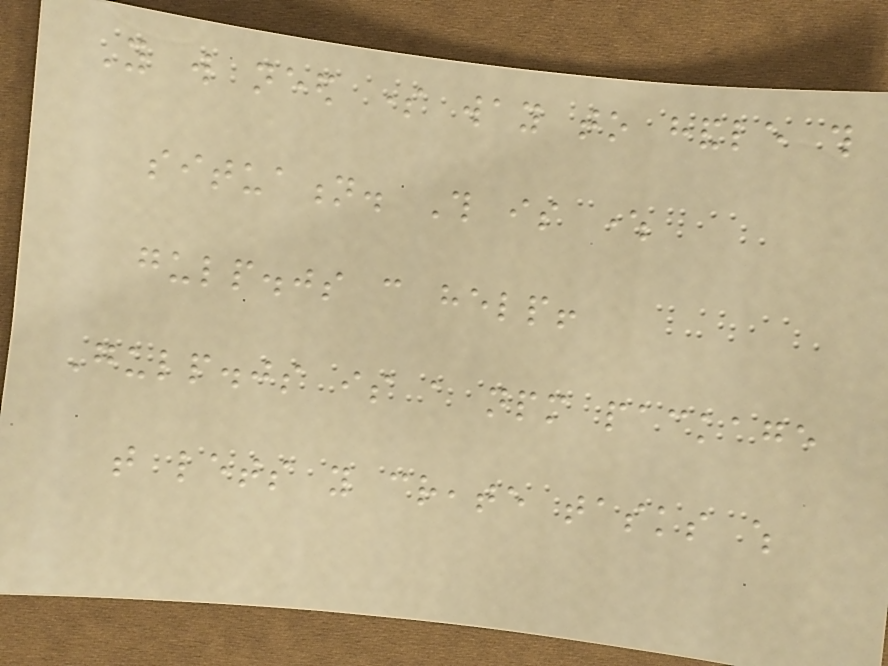You will need some way to handle this
situation. This is where
gulp.js can help!
Gulp.js is a npm package
that lets you create tasks which
